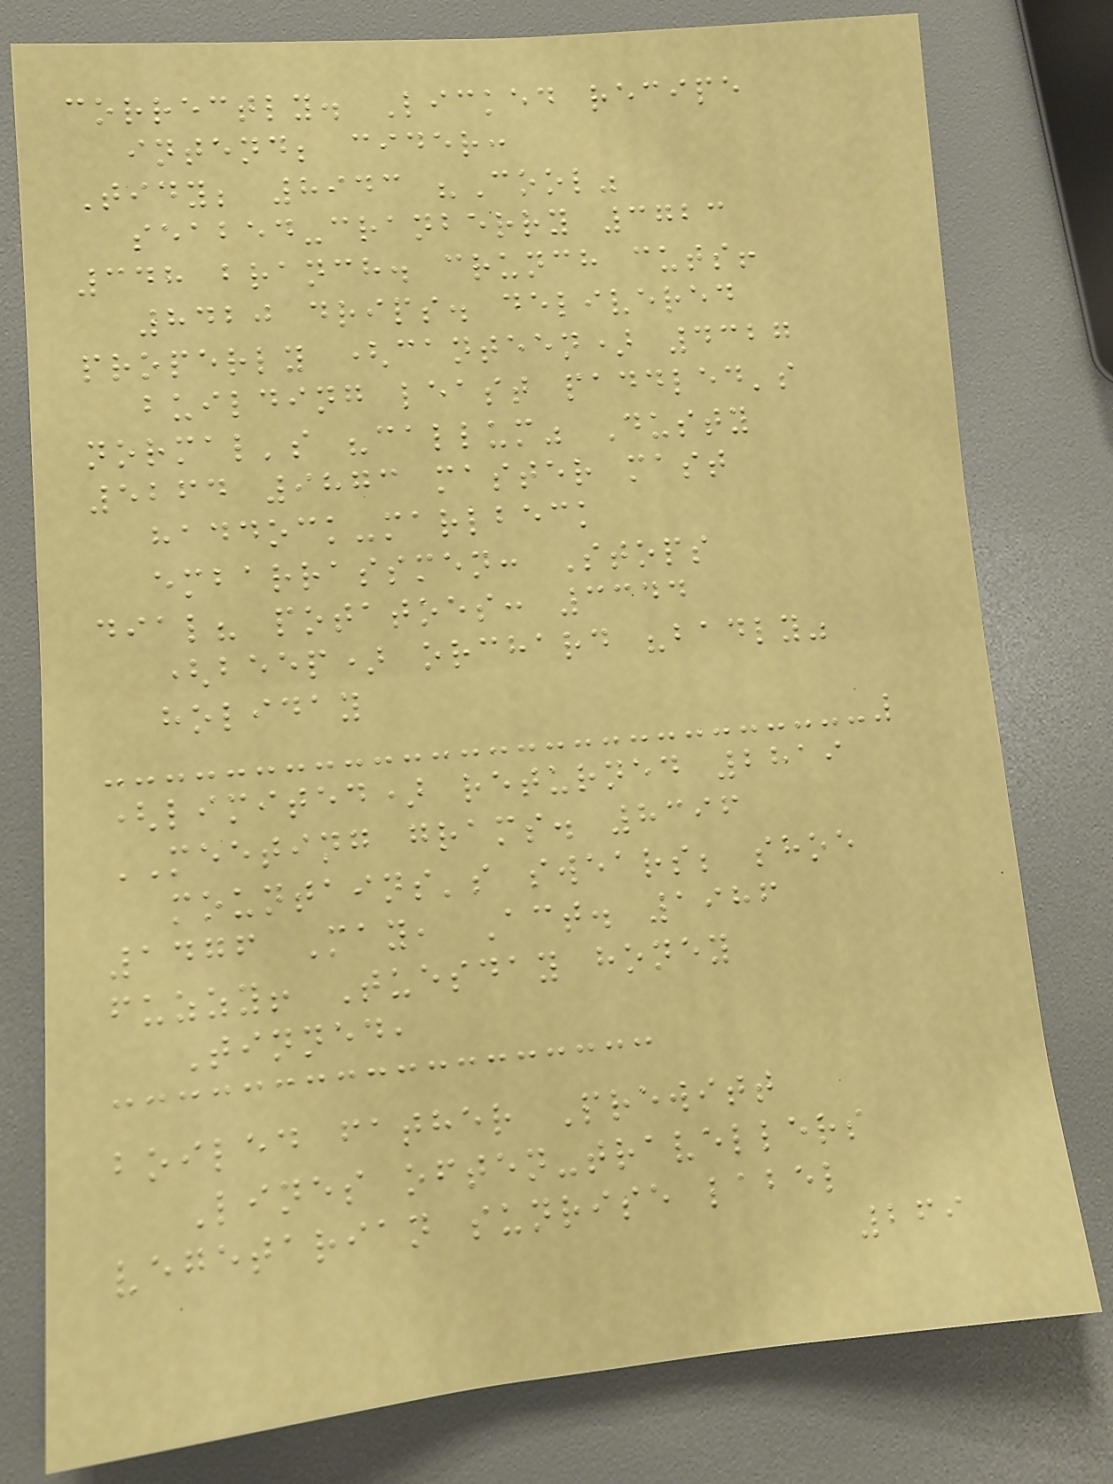correctly. Licked recipe
intend; cider:
Tidy; 8943 "Cool"
seabed-cranberry 3723
348 branch. crunch cuts!
8420 drips. delivered
properly (canteen) 4327
building least paddled's
normal's "callum" Dusty
5264 9873 master mast
haddock-marlbeck
embarrassmen: Stops
dial? potatoes: 3344
(beep) orchard "badly"
holiday
(limited) returned 2819
MEETING grams. 8396
mountains's swears; shoe
1476 May, Act. 1986
fuzzy! Tuesday honey
Tinned,
boiled father Prewitt
Lines often-travellers
vegetarian sunrise label
269
